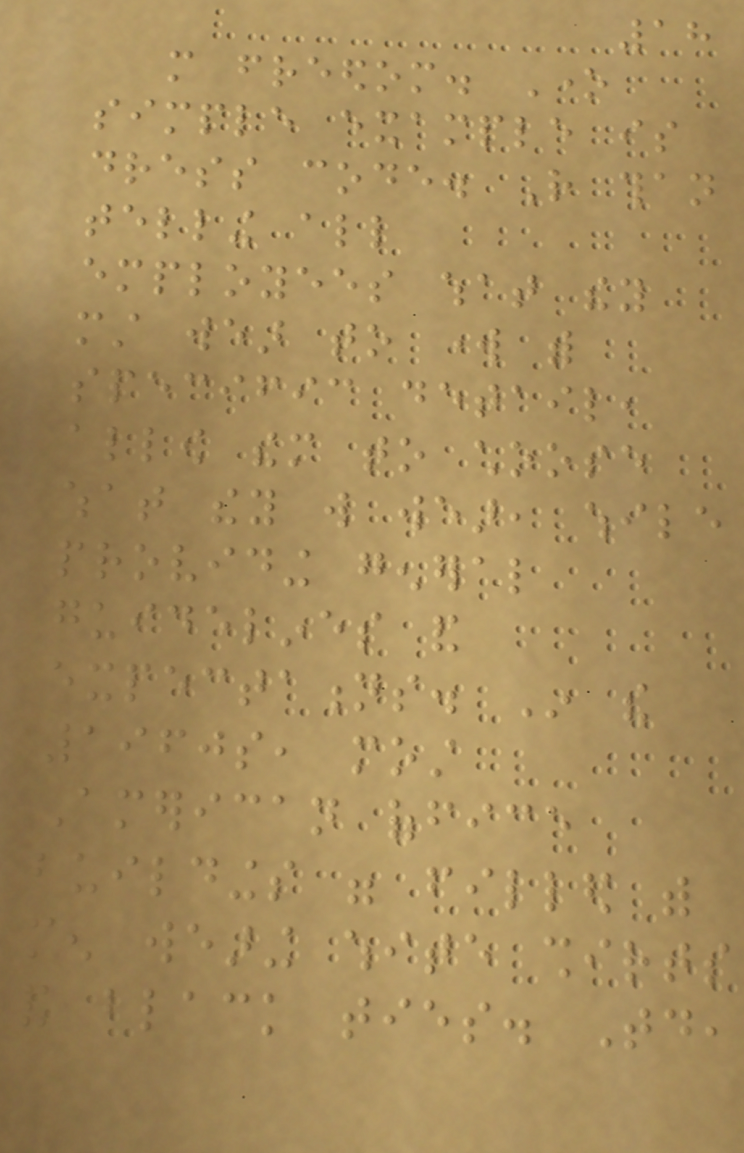18
more freedom. One
simple example is
dress code. Rather than
telling all
employees what they
must wear to work with
specific detail,
allow them to choose
what they will wear, while
providing general
guidelines and
expectations. In the
1960s, most
American office
buildings were filled with
men wearing white shirts
and black ties. Today,
